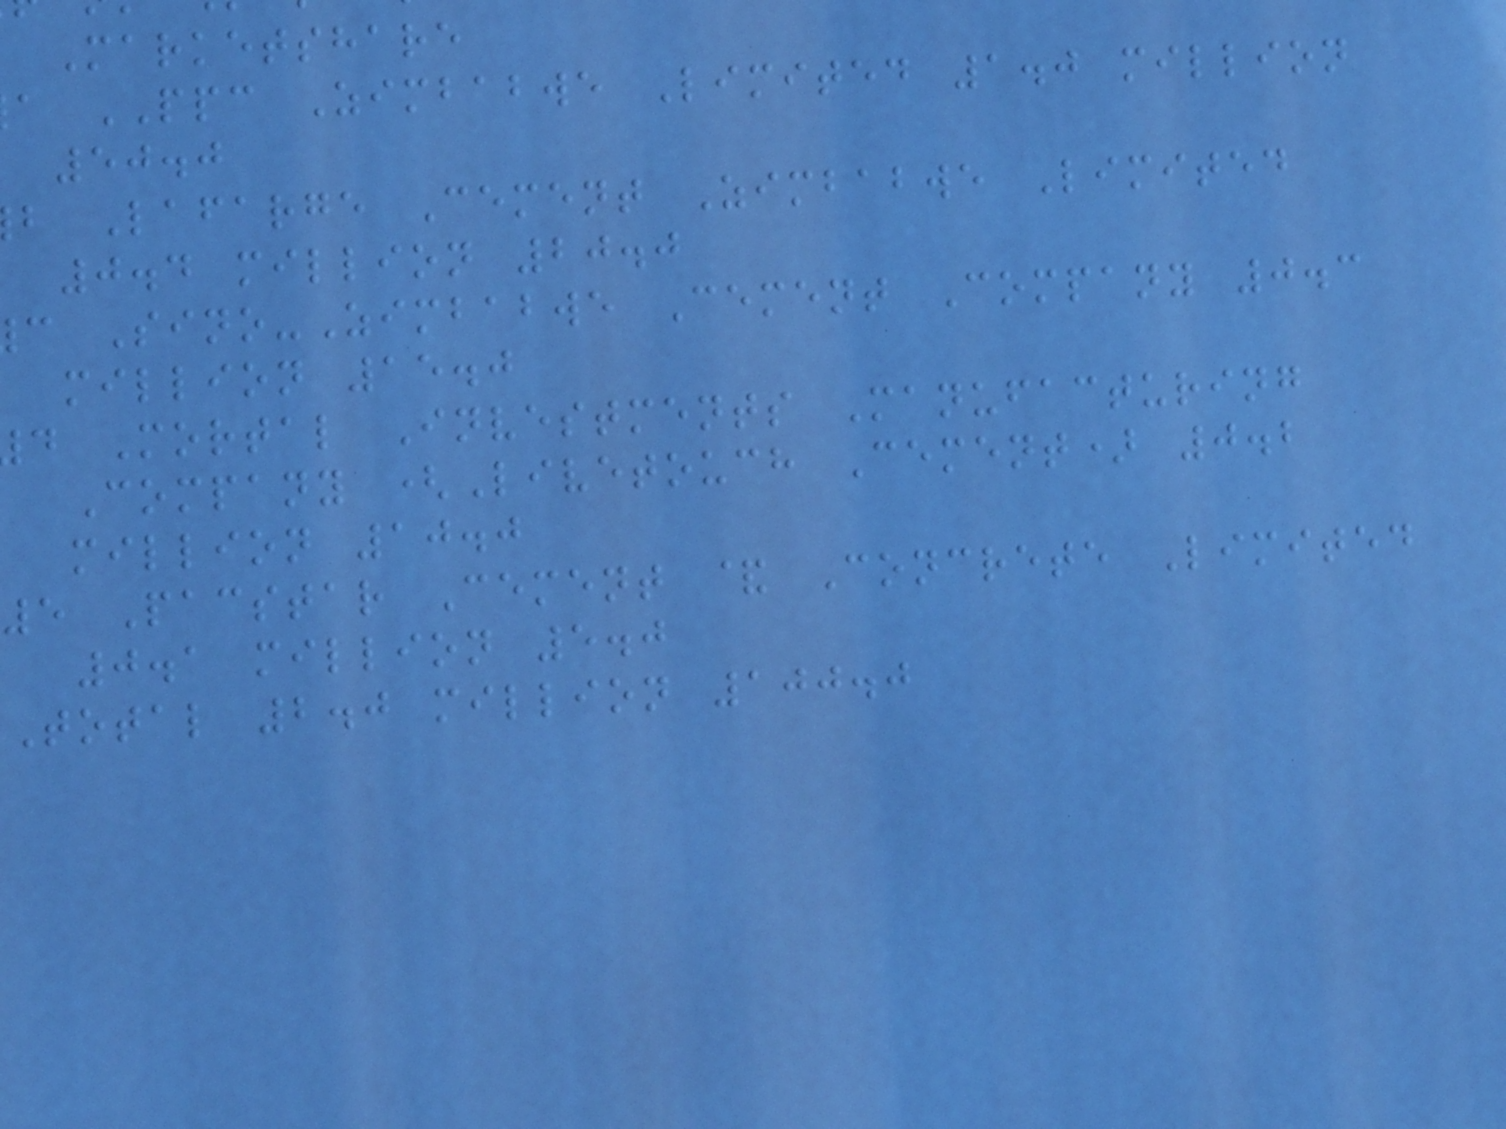Marketshare
a PPC Zimbabwe Limited 1.0 million
50.0
b Lafarge Cement Zimbabwe Limited
0.4 million 20.0
c Sino-Zimbabwe Cement Company 0.3
million 15.0
d Mortal Investments Manufacturing
Company (Livetouch Cement) 0.2
million 10.0
5 Pacstar Cement & Concrete Limited
0.1 million 5.0
Total 2.0 million 100.0
